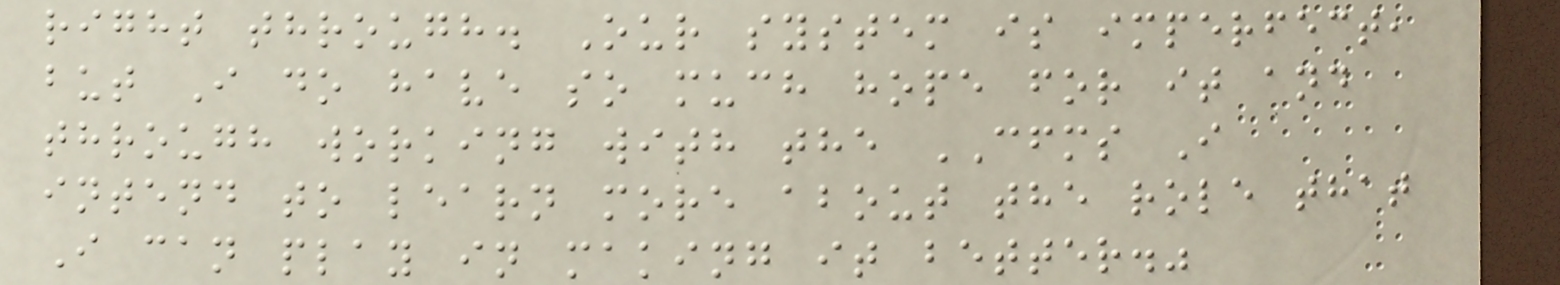right through. Our system is imperfect,
but I do have so much hope for it and
through working with the CFMS I
intend to learn more about the role that
I can play in making it better."
